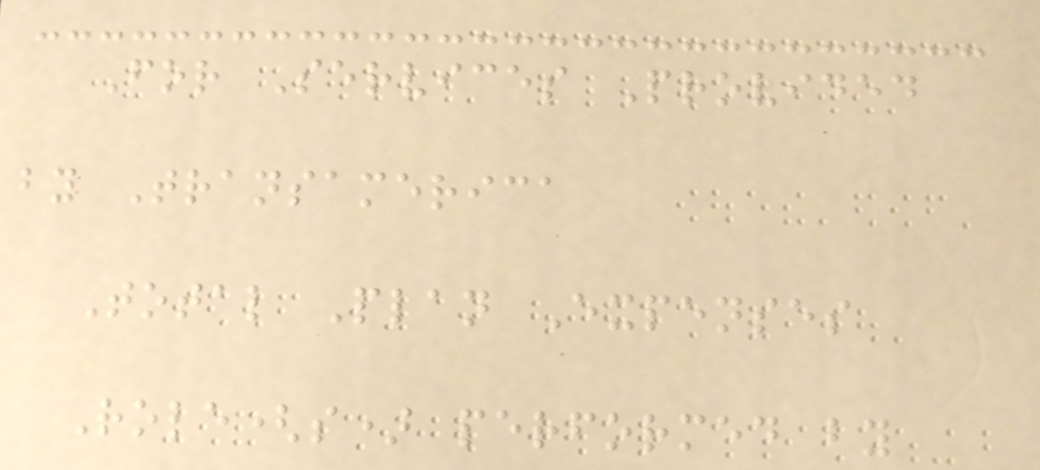For Services Provided
by Transamerica
Total Plan Expenses
Role(s) performed by
